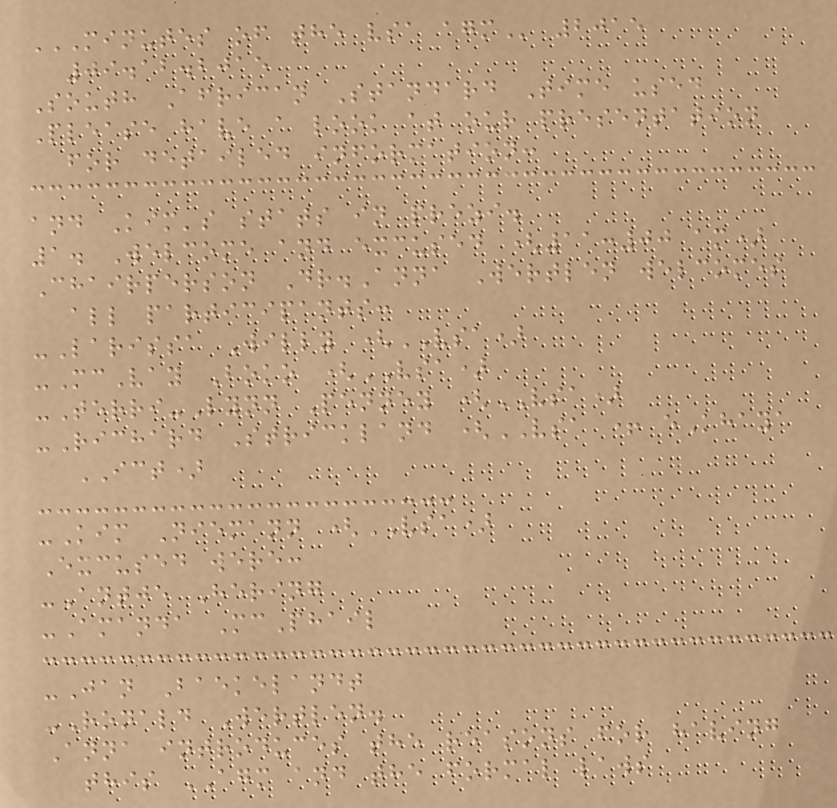MINUTES OF THE VSA AGM 2015
09.12.2015
South African Standard Time used
Please have a look at our presentation
for detailed information:
and Kim's stats in prezi.
1. Welcome and excused (11:00 am)
Chairperson Dr.Anna Wertlen welcomes
all participants:
-Larissa Willy (VSA)
-McVay Boko (VSA)
-Terri-Lynn Penney (VSA)
-Richard Strickland (VSA + eKhaya
ICT)
-Kim Niemann (VSA)
Excused were:
-Antje Hering
-Amanda McPhail
-Jan Baekelandt
-Ronald Wertlen.
Anna introduces the reasons for having
this AGM and the formal laws
